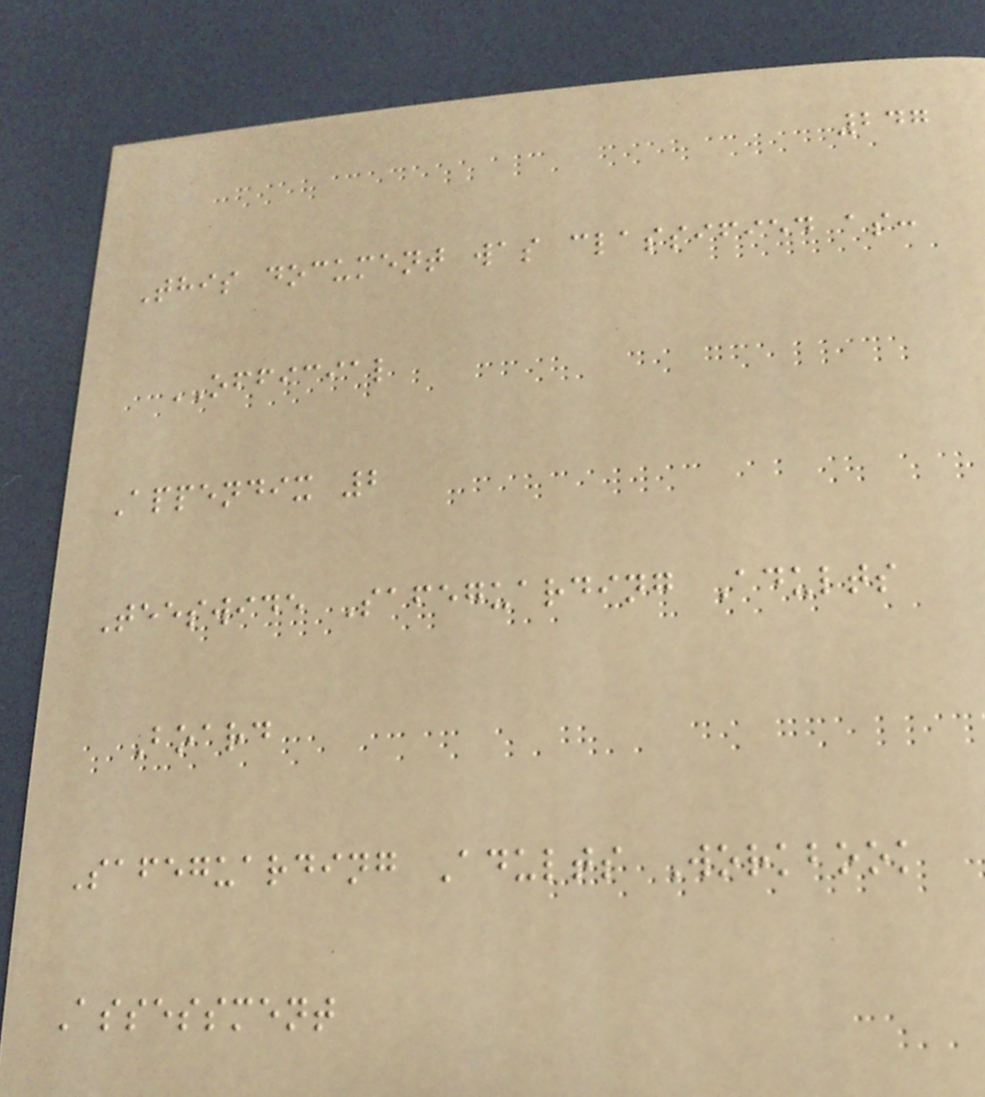247
This document was classified as:
OFFICIAL
Appendix 2
Teeswide Safeguarding Adults
Board
Safeguarding Adults Workbook
Assessment
